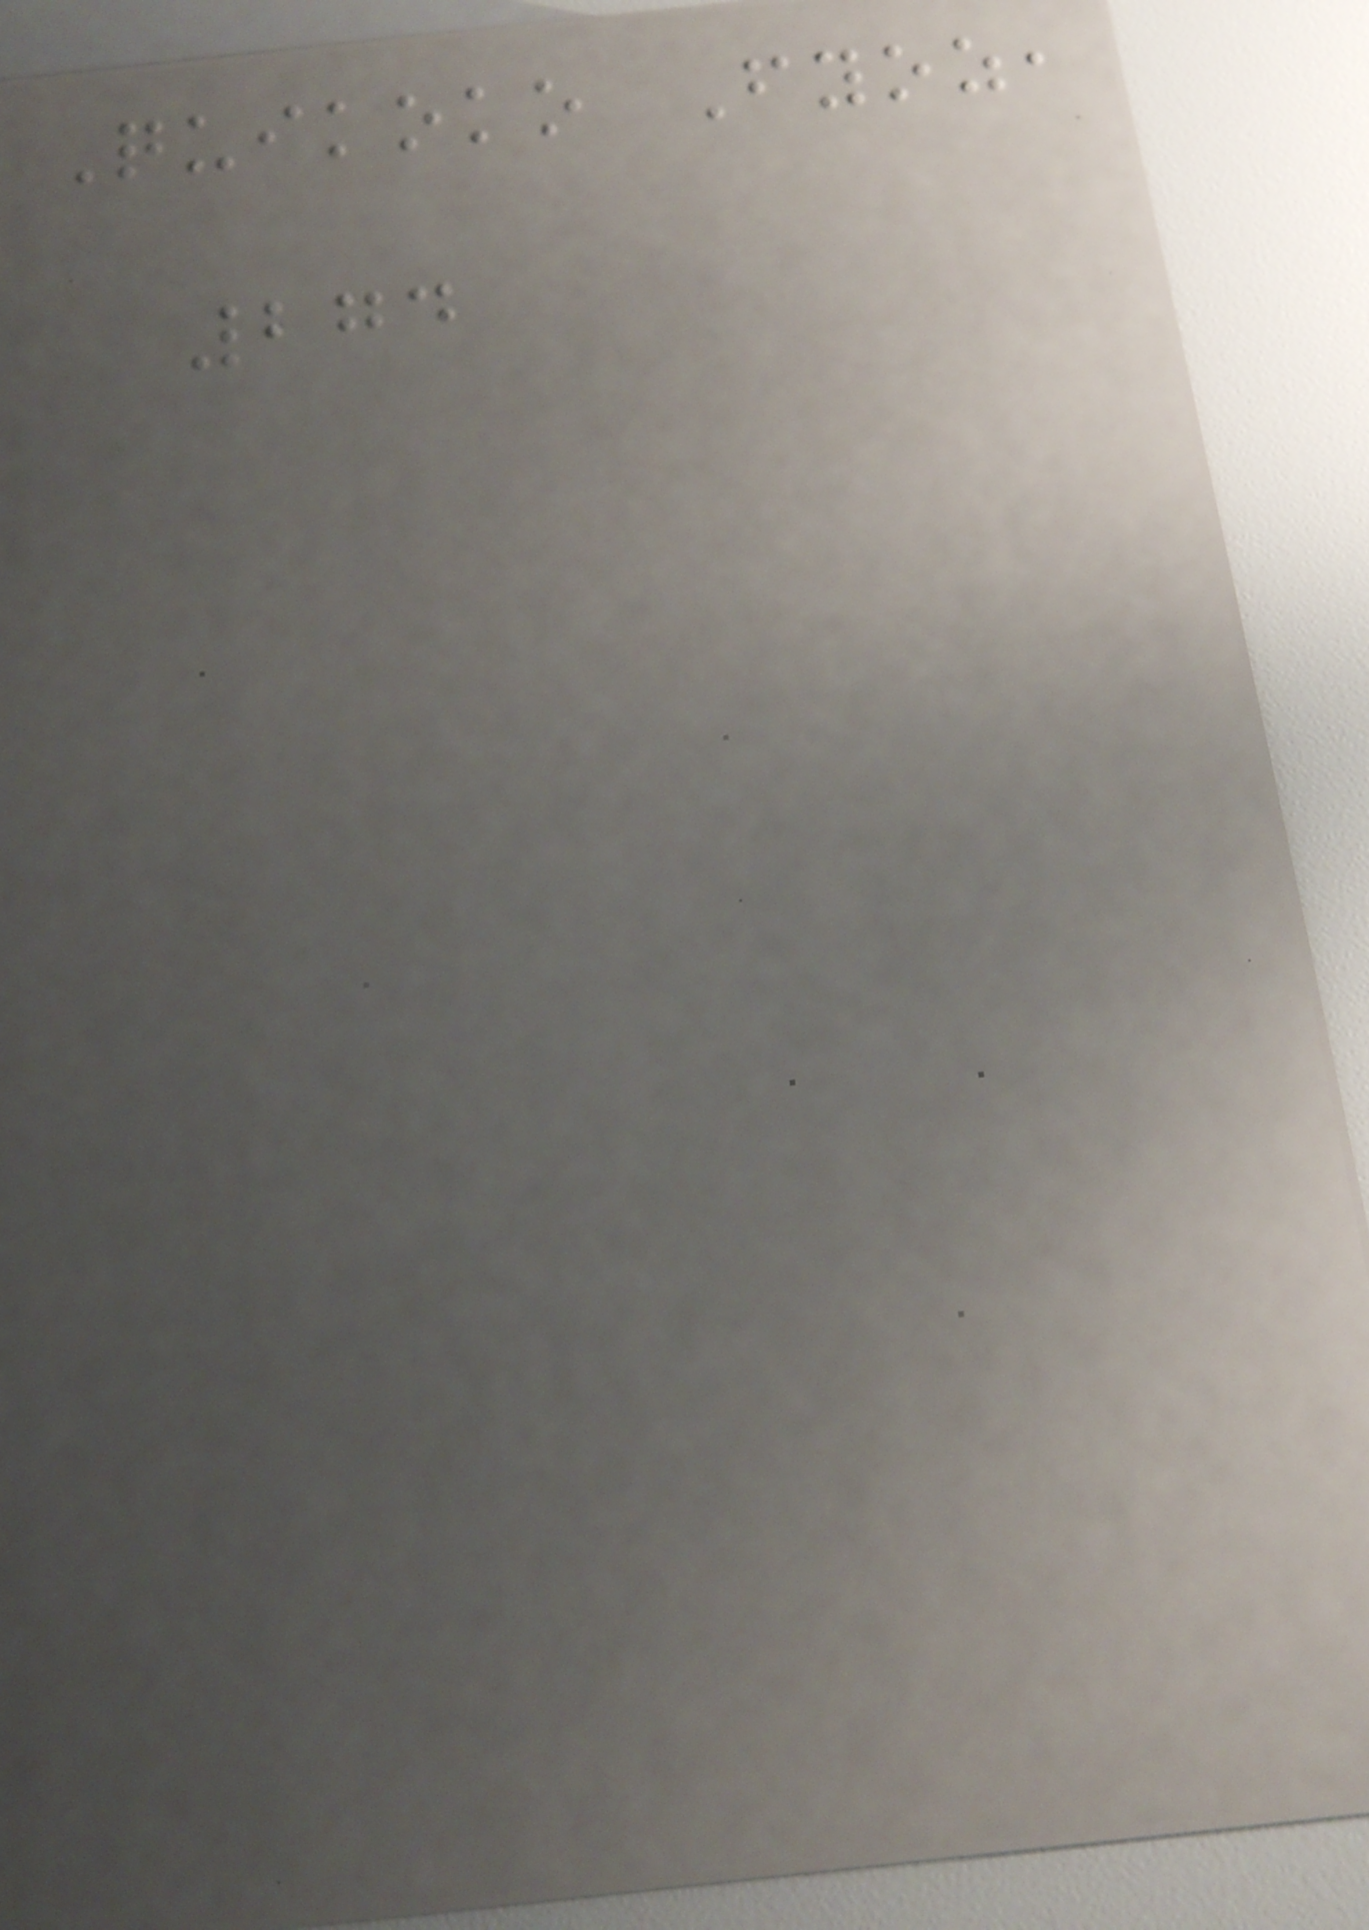Quikoko Fyoz,
274
